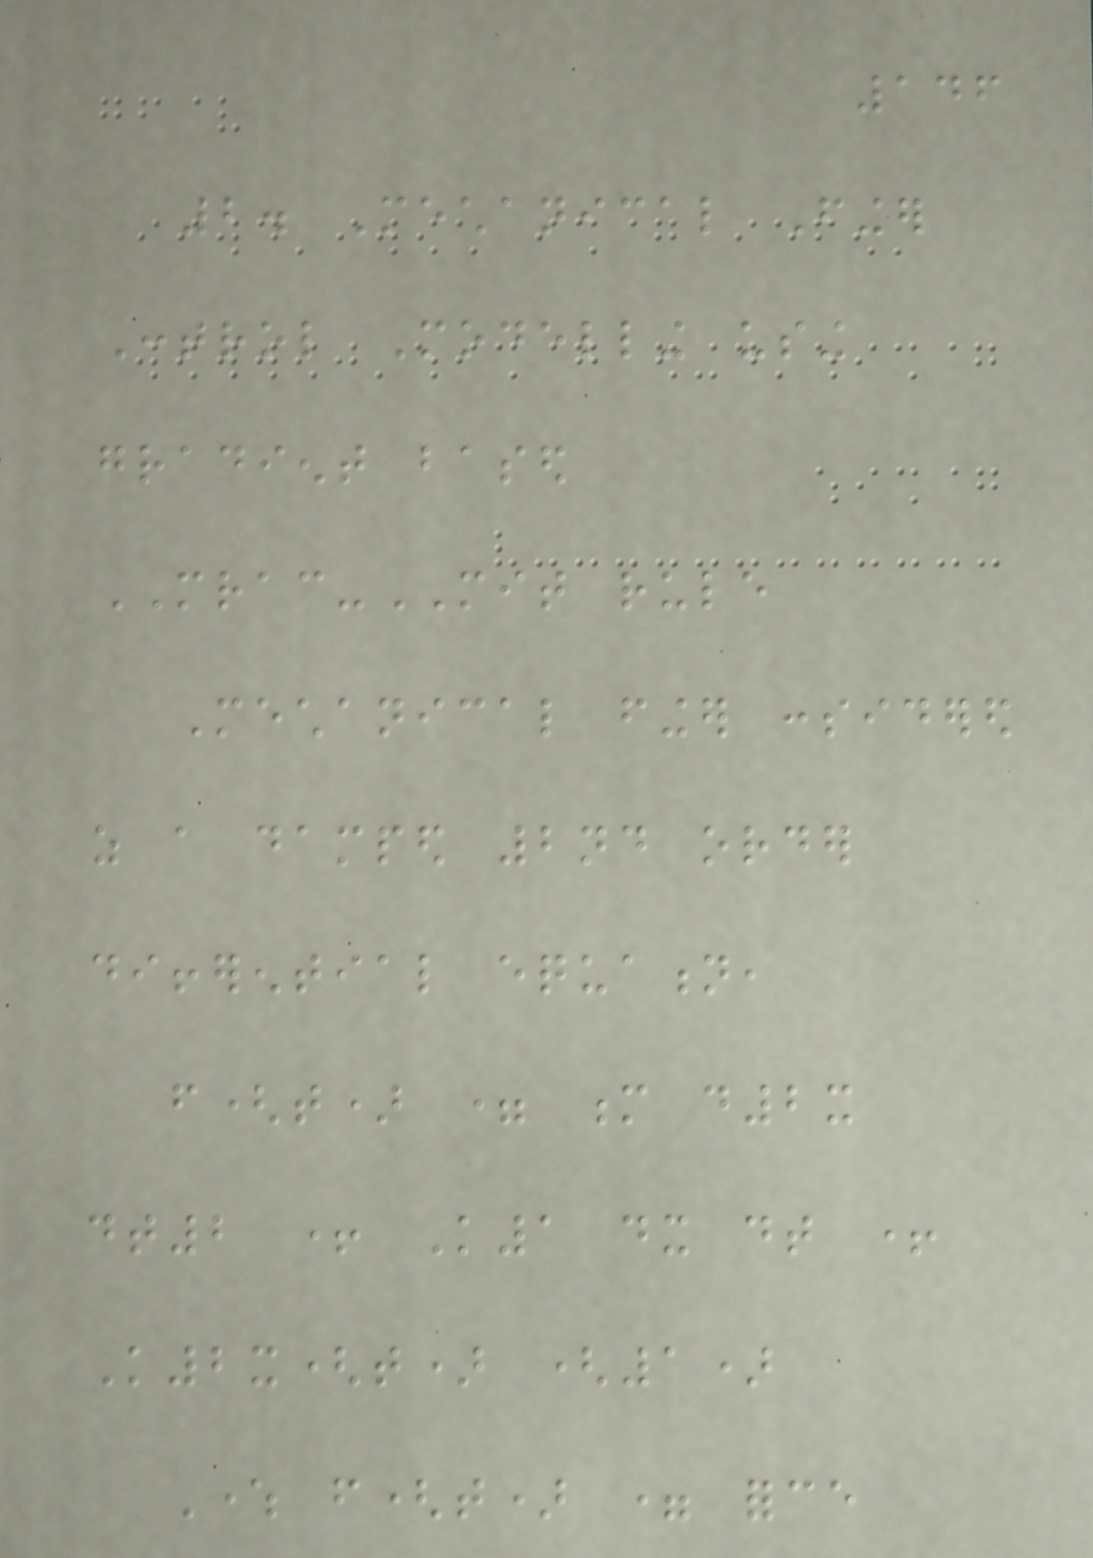146
2. Mechanical Finger
Control Modelling using
gradient based
MRAC-MIT rule
Mechanical finger considered
as a damped 2nd order
differential equation,
f(t) = m d2x
dt2 + K1 dx dt +
K2x(t) (1)
Where f(t) = force
